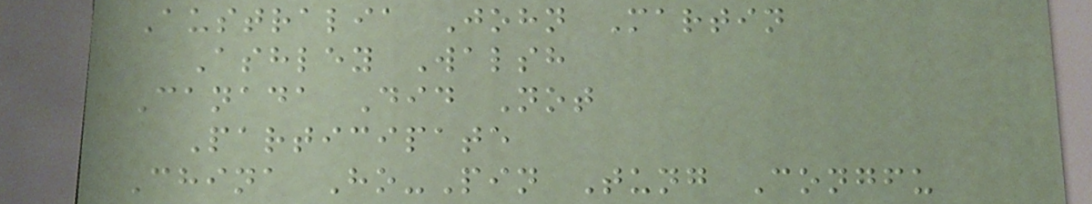Australia John Martin
Ashley Walsh
Canada Did Not
Participate
China Ho-Pin Tung Congfu
